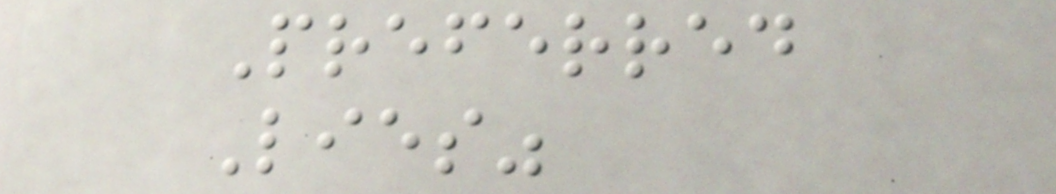Preferred
Lies"
